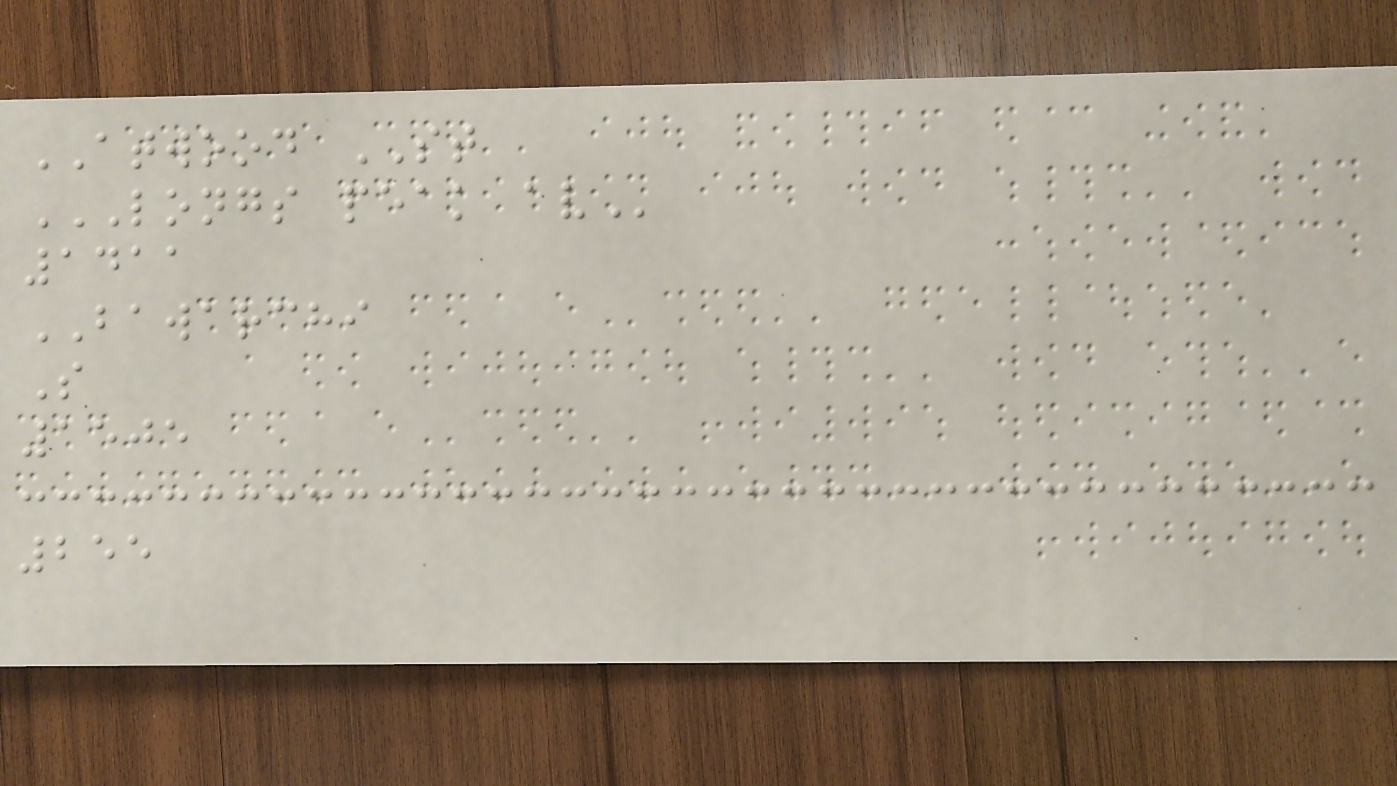ATWOOD ST
LONGS PEAK AV
1411
BAWARCHI
S
1505
255
